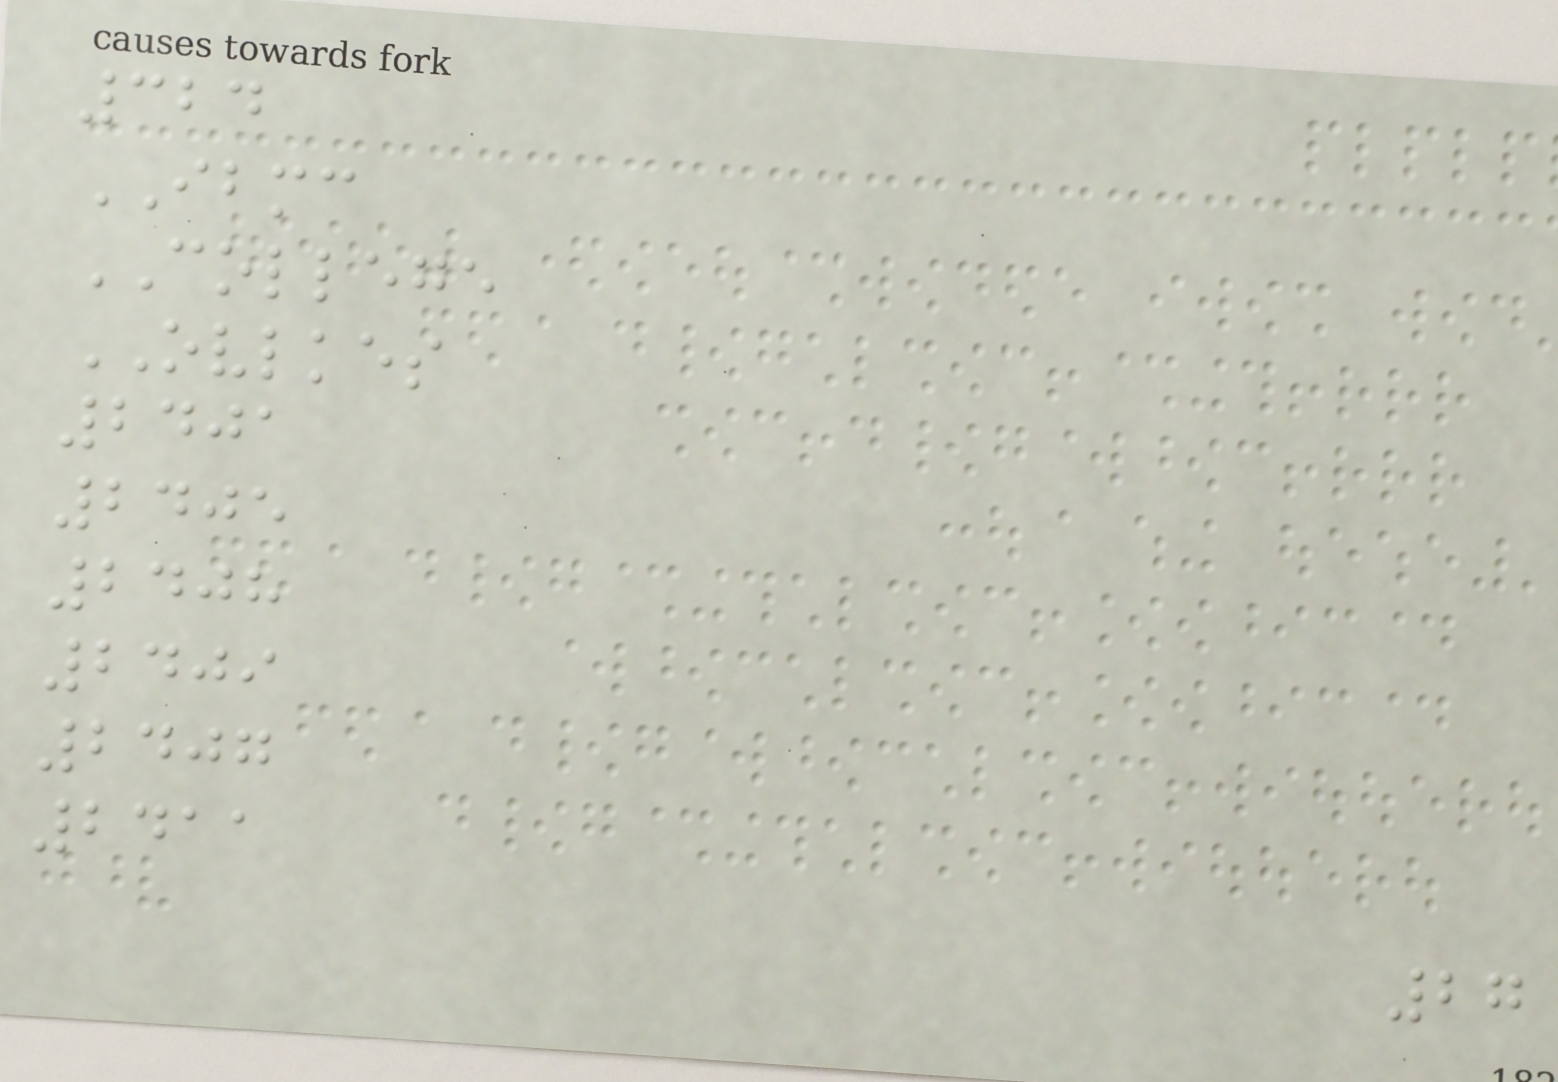324
IBMC
COLLEGE
OVLKES
2401
2405
2408
2409
2407
2411
27
